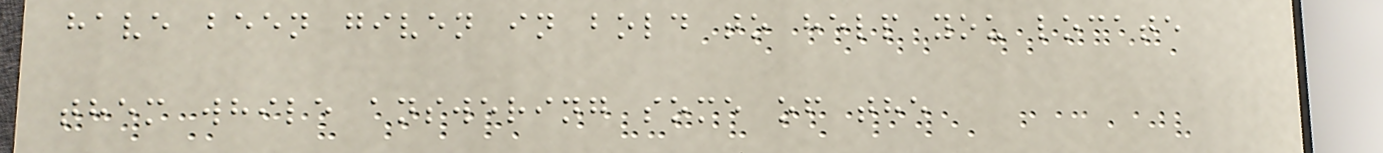have been given in bold to help you locate
them while answering some of the
